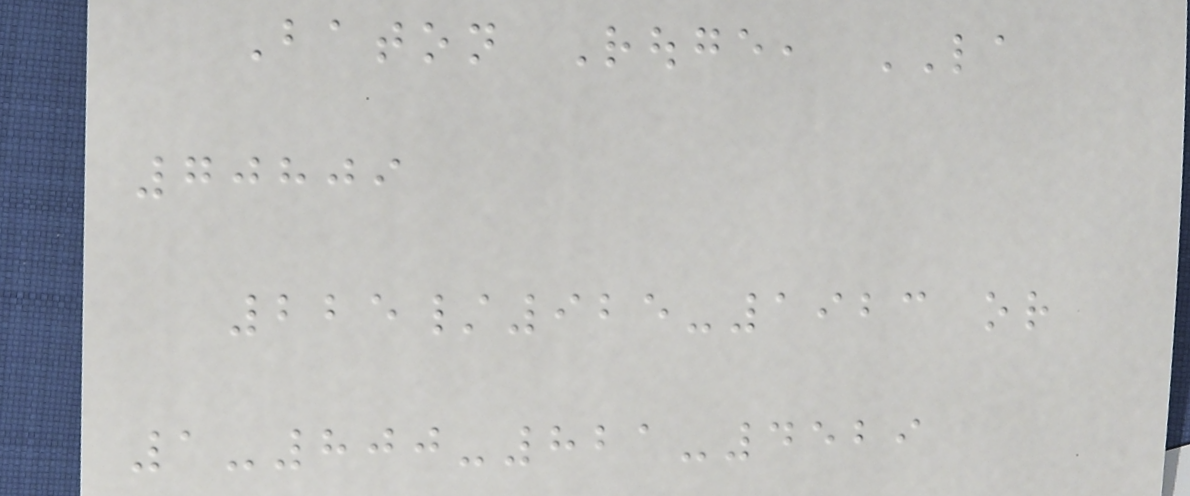Baton Rouge, LA
70809
225/925-1923 or
1-800-821-4529
